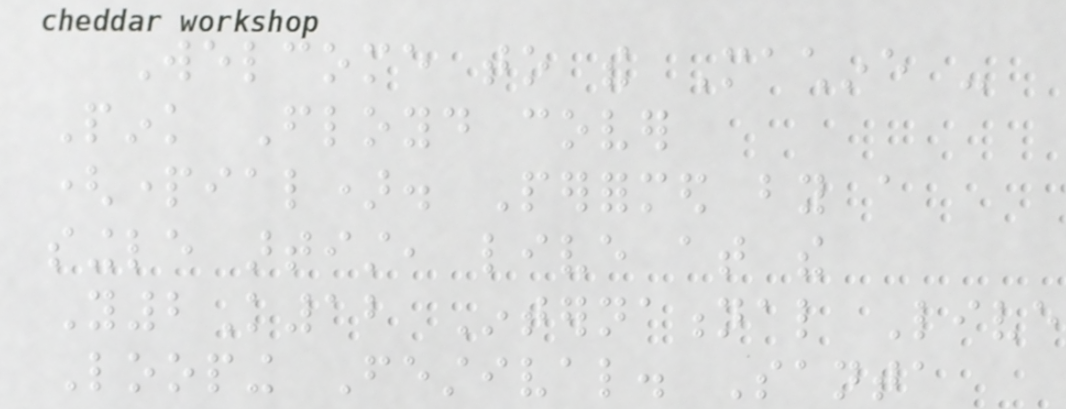Welcome to the Machine -
Pink Floyd cover
(partial). Performed by a
single artist, live at the
Y2K12 International Live
Looping Festival. Santa
